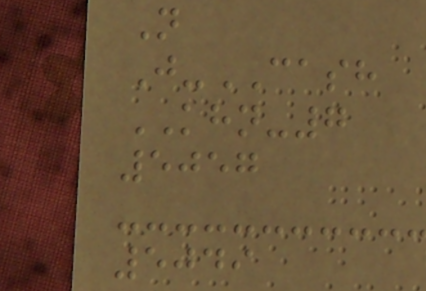N
J-CASH
KHN-7
5057
5049
